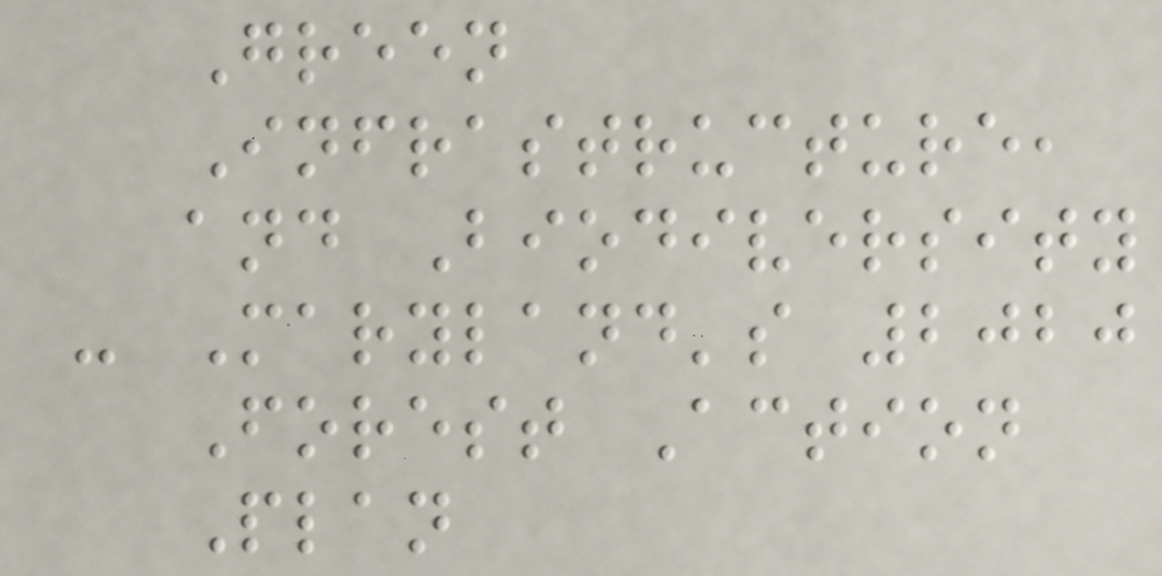Green
Infrastructure,
and Biodiversity
- Maryland's 2020
Forest Action
Plan
